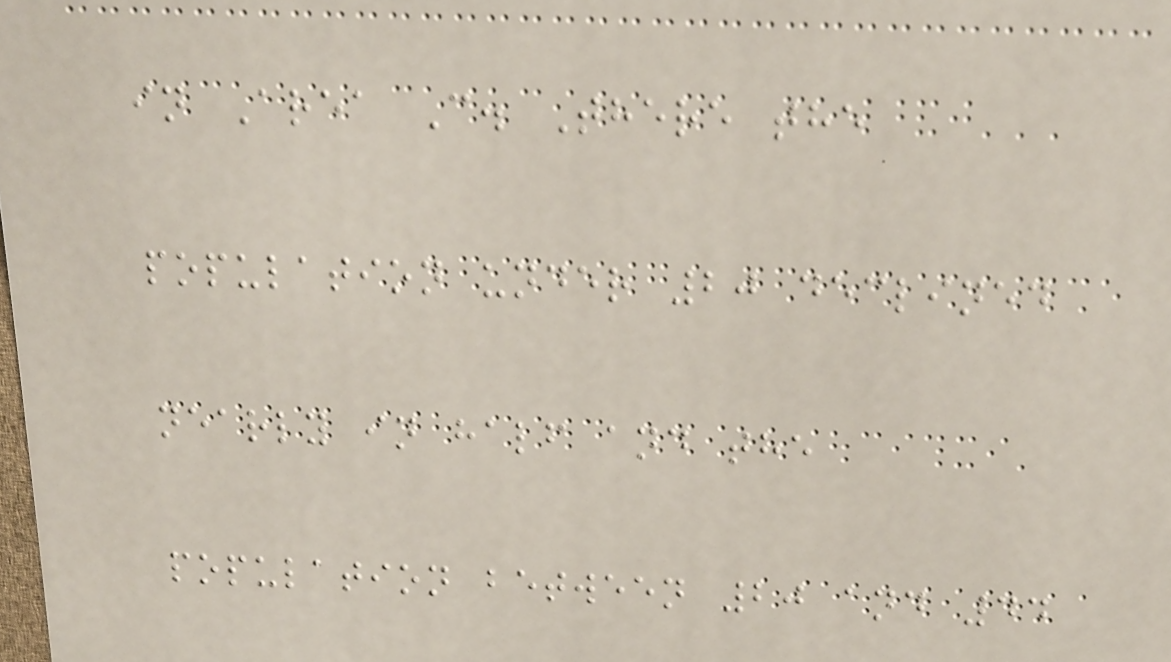in Area C. There the
population under 20 declined
nearly in half and the
population between 20 and 44
